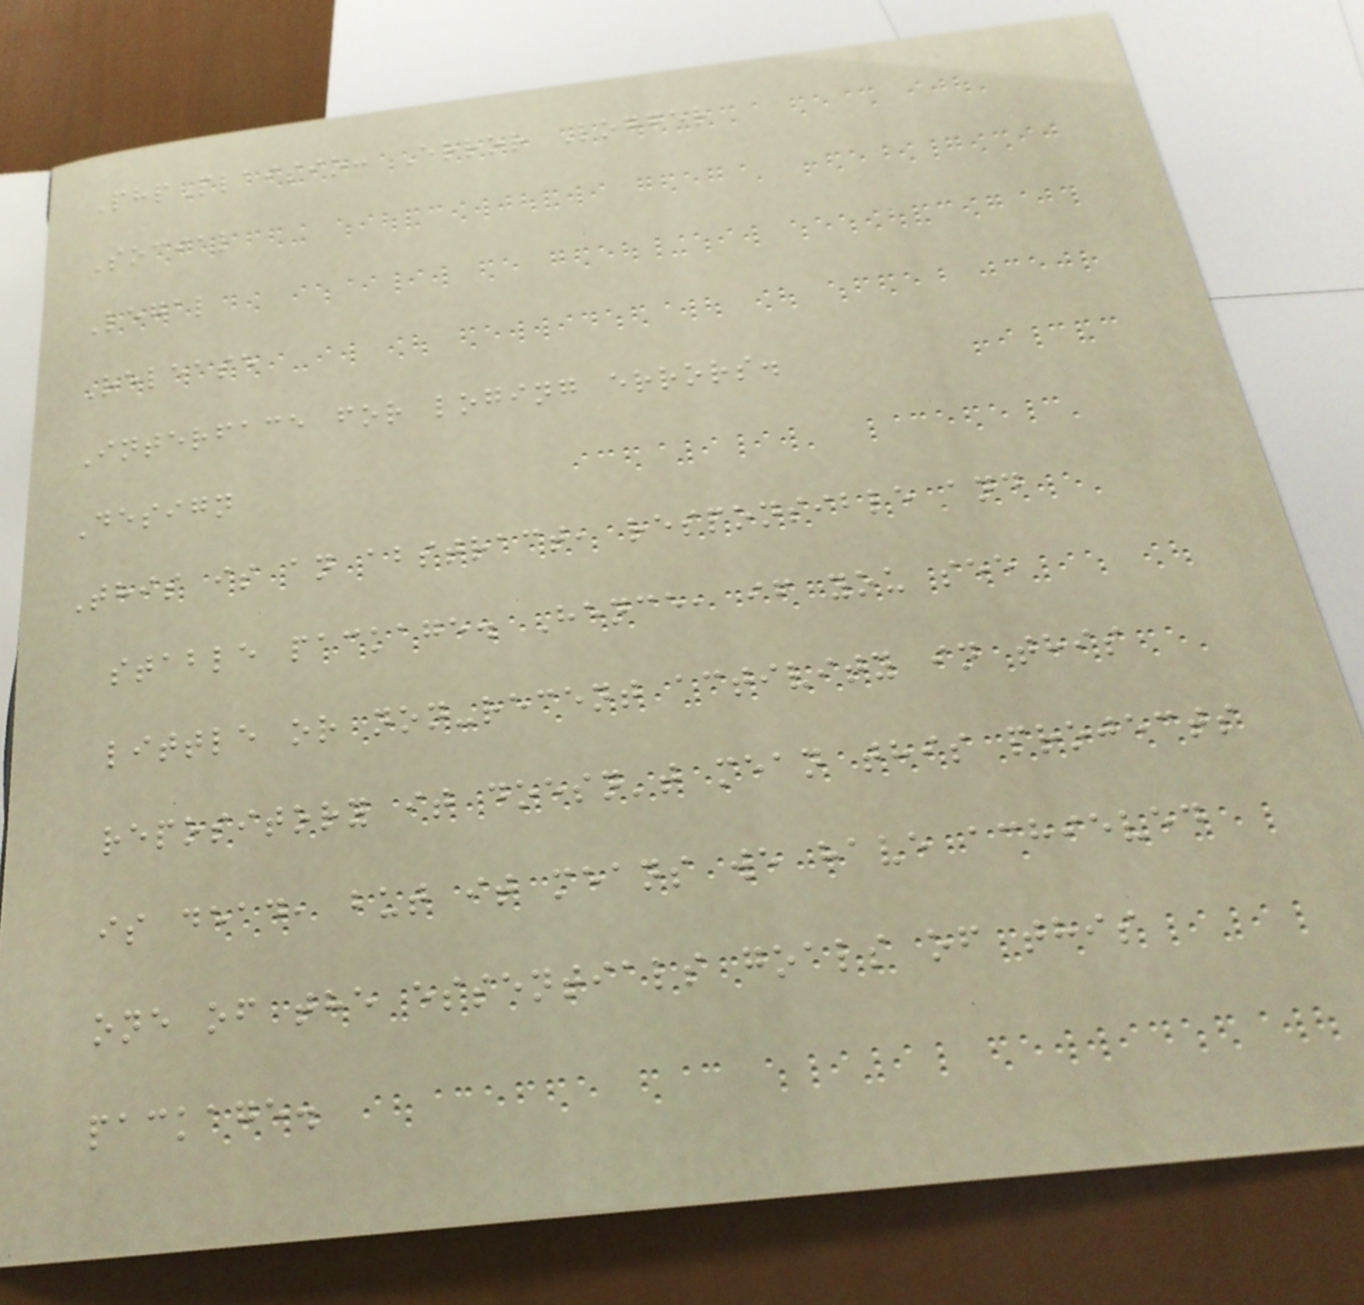PhpPlaisio: Error Logger
Social
Legal
Release
Interface for loging errors.
Design
This is an abstract, responsible and
stable package. Hence, if you see
little or non-recent activity in this
repository it doesn't mean this projects
is dead, but it means we have achieved
one of the essentials goals of this
package.
